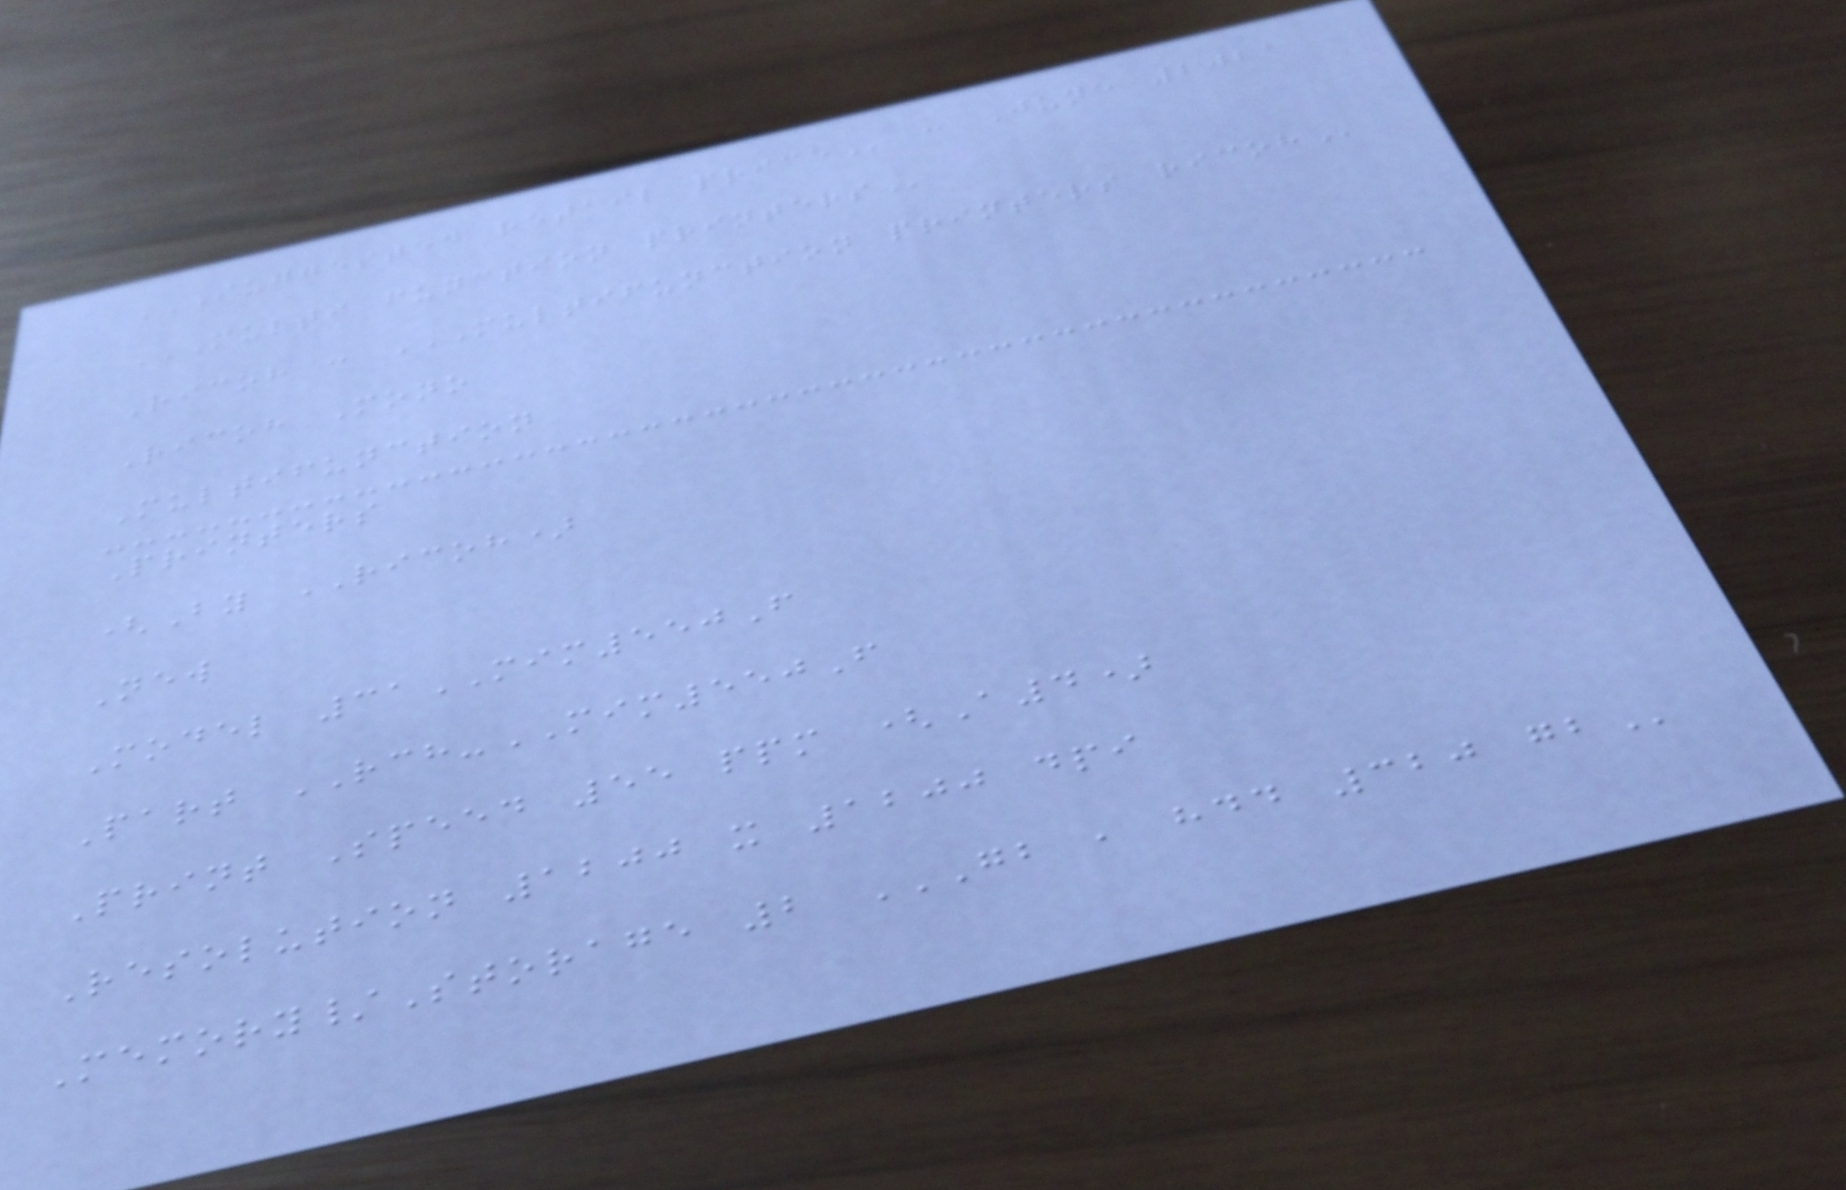SUGGESTED RETAIL PRICE : June 2021
MULTI FUNCTION PRINTERS
Ricoh : MULTIFUNCTION PRINTERS RICOH
Ricoh Mono
Multifunction
Printers
(By RICOH)
New
Model 31MIM550F
Part RCH-MIM550F
Print Speed 55 ppm (A4)
Resolution 1200 x 1200 dpi
Memory/Storage 2 GB , HDD 320 GB
